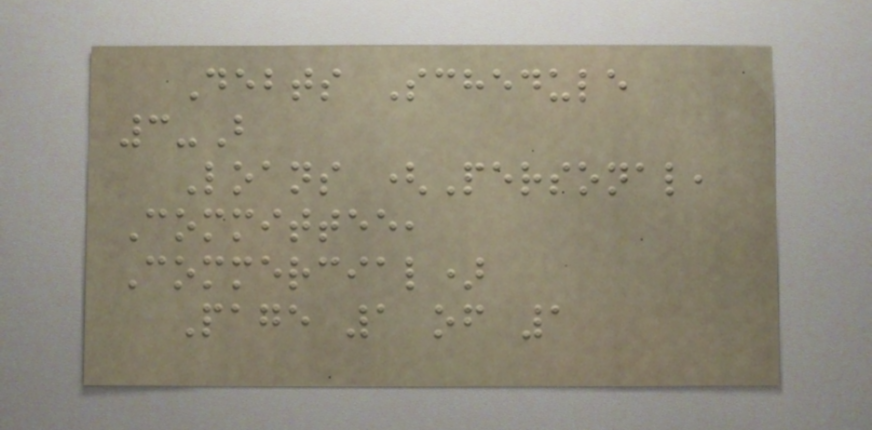Debts Schedule
3-B
Loans (Personal,
Committee,
Commercial)
Page 1 of 1
